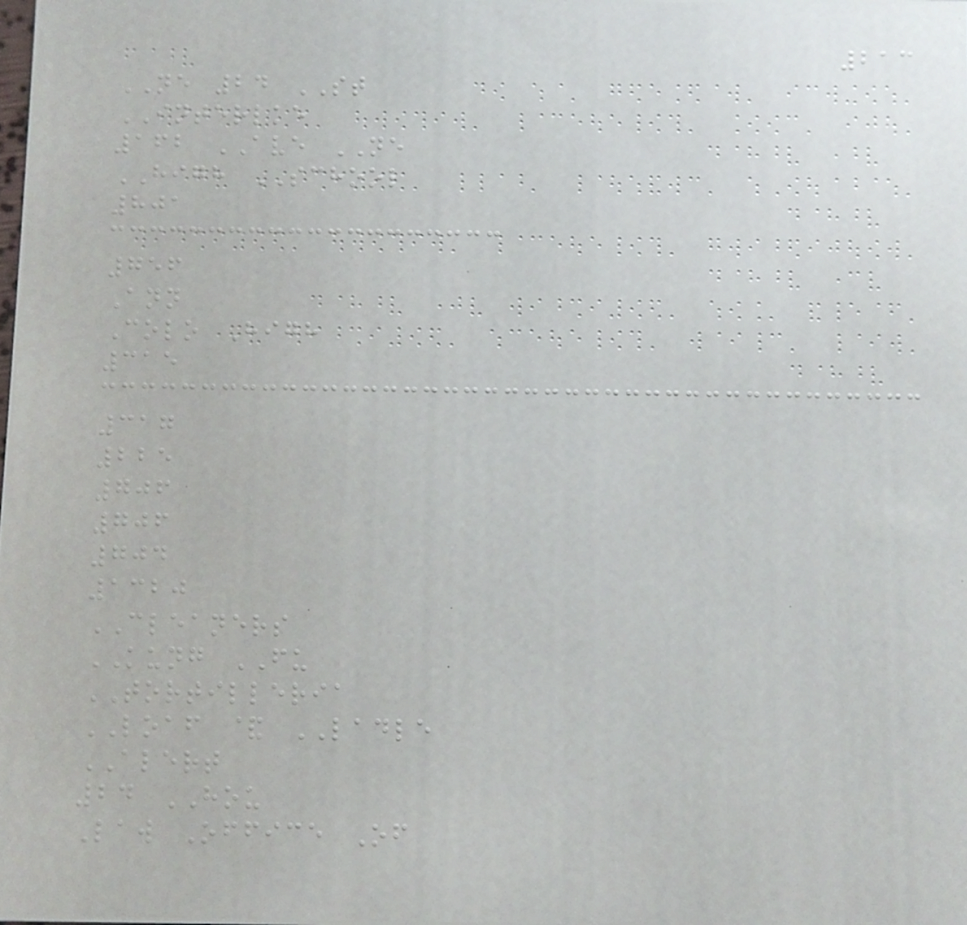213
NE 24 ST
INTERLKE
162 AVE NE
HIGH SCHOOL
801
756
Ann
Colo High
315
317
225
706
706
704
1320
CLEANERS
KUNG FU
TORTILLERIA
LOAF & LADLE
ALERT
24 HOU
Law Office Of
